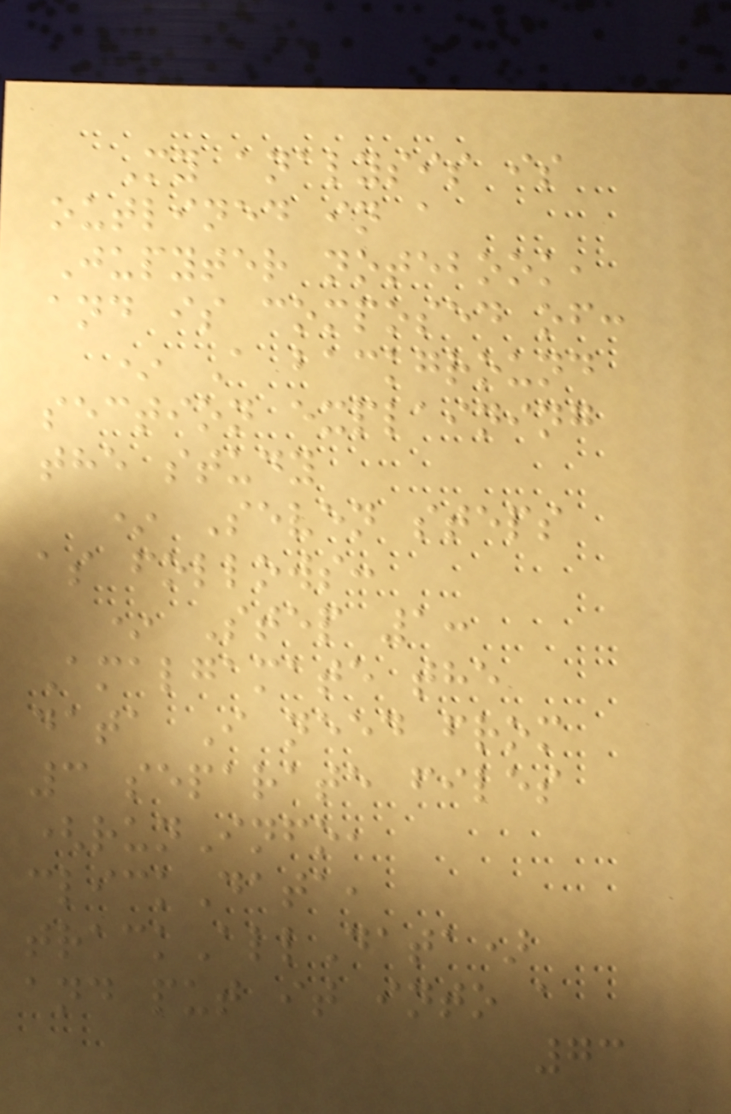My analysis is
outlined in a
Jupyter notebook,
and is composed of:
* A background
section explaining
the study
* Seven steps
as follows:
* Step 1:
Amalgamate the
data I need from
3 separate files
(runInfo,
clickData,
trackAllData)
and put it into a
73
